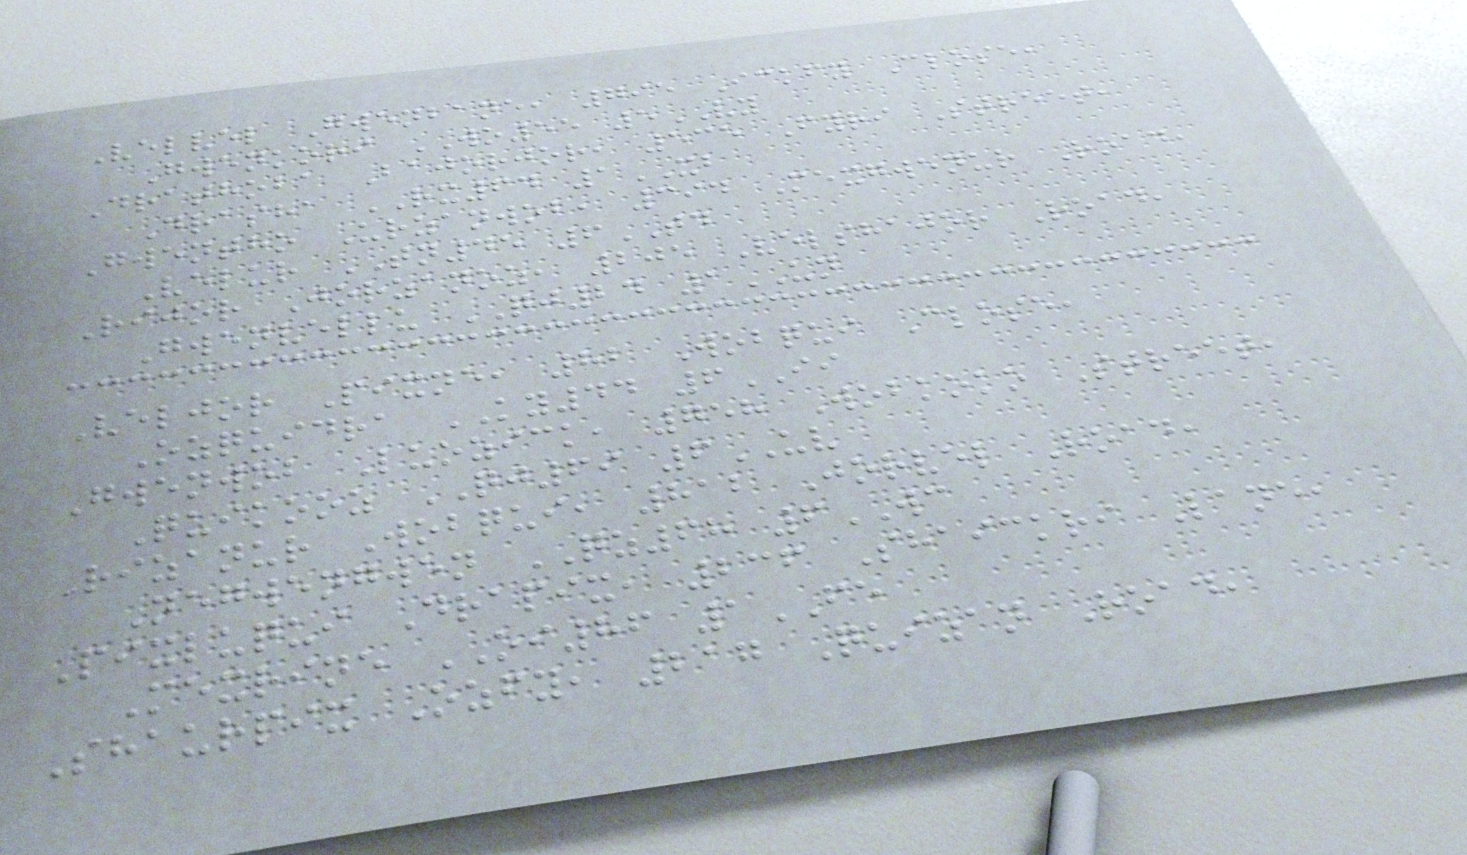Velvel Gwenbane, 795 Ickfy Close,
Gwenkori WO55 5VY
Drathoba Bajorjor, 535 Fyri Street,
Drasha RX64 1XB
Gwentho Urzanwob, 394 Mexgwenur Road,
Velur TN45 6TD
Rijor Jorzanoz, 205 Velshajor Road,
Gwenvellu QJ24 1UN
Veljor Pixne, 82 Wobqui Close,
Ozquidra KY44 6II
Gwenwob Luozick, 758 Wobkoko Street,
Quikooz QJ69 6UV
Rizanur Wobqui, 812 Jorvel Road,
Negwengwen QZ68 6WC
Pixluqui Drapix, 236 Shaickri Lane,
Mexrine OI86 1FE
Shaurpix Ozfy, 217 Quizan Road,
